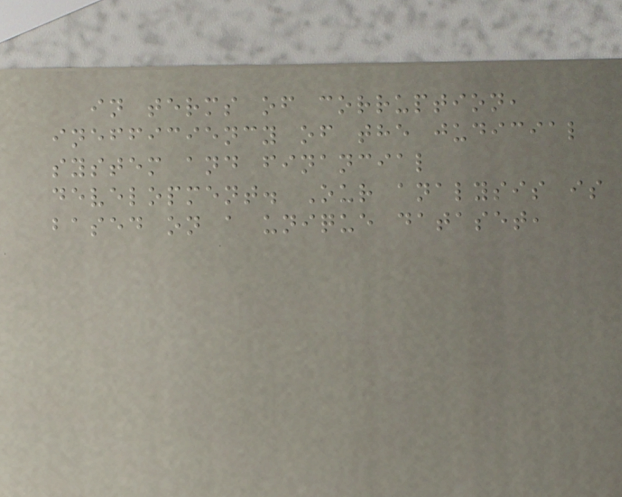in terms of corruption,
inefficiency of the judicial
system and financial
development. Our analysis is
based on a unique dataset,
